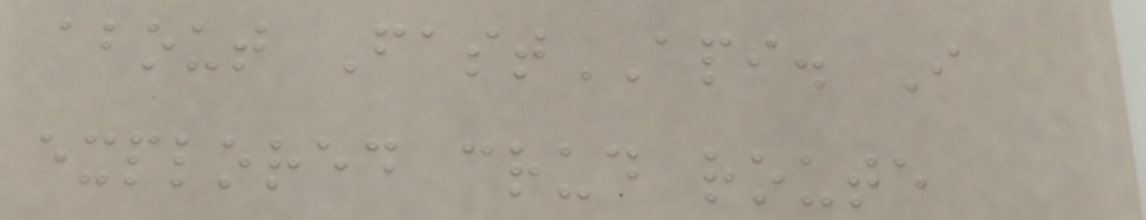about FastAPI. I
explored crud route
